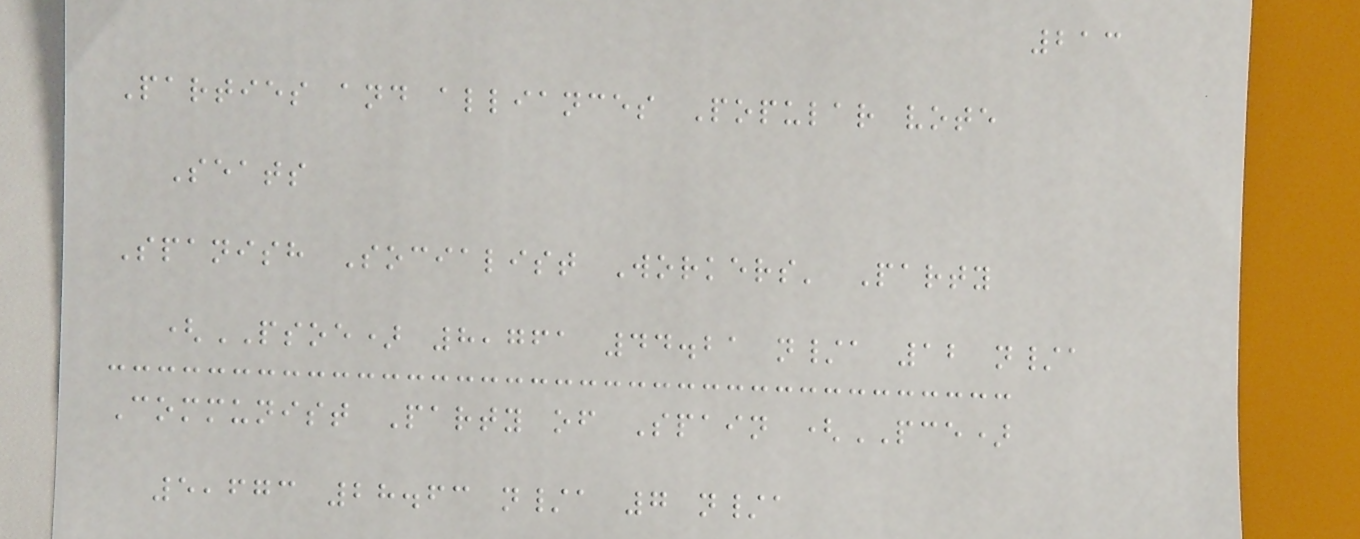213
Parties and alliances Popular vote
Seats
Spanish Socialist Workers' Party
(PSOE) 8,761 44.21 n/a 12 n/a
Communist Party of Spain (PCE)
5,673 28.63 n/a 7 n/a
